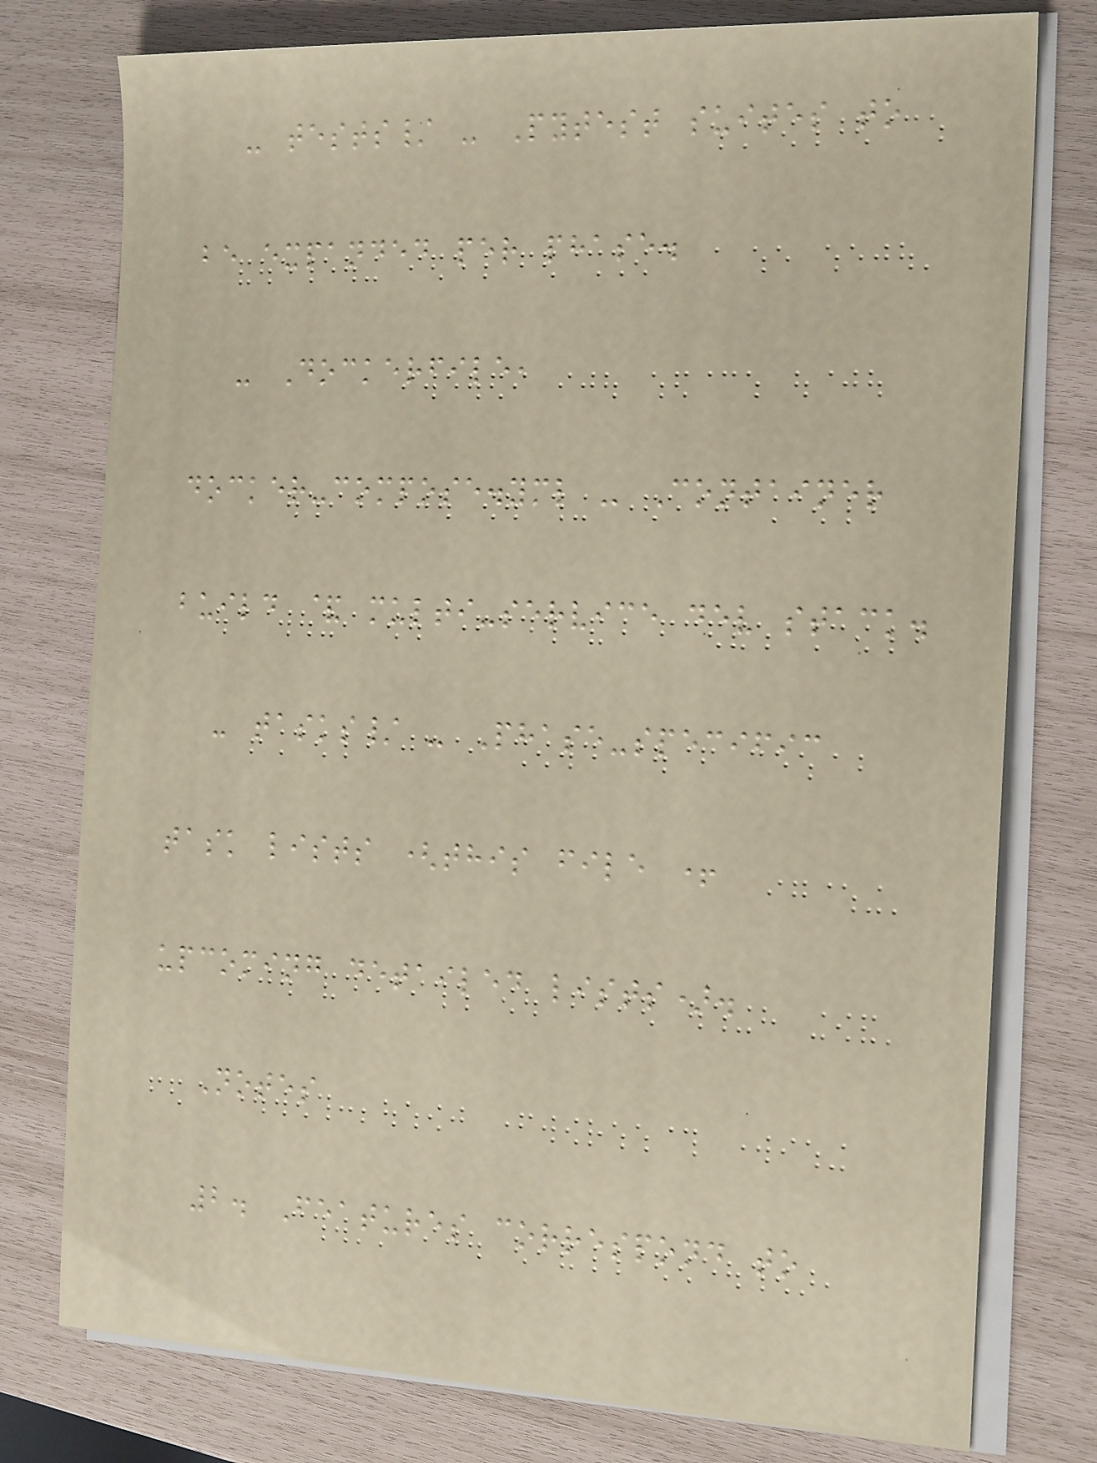- tests/ - Pytest suites to
be expanded per phase.
- Dockerfile,
docker-compose.yml - Container
build & multi-service dev stack.
- tasks/ - Phase-specific
task lists (this file +
upcoming detailed lists).
Notes
2. Features correspond to
